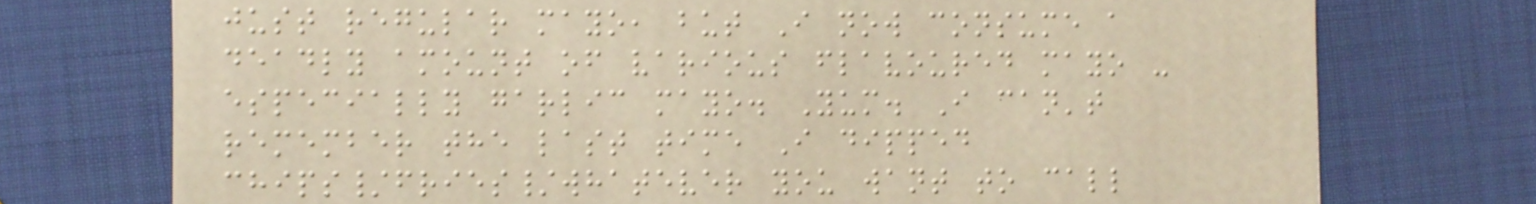just regular mayo, but I now consume a
deadly amount of various flavoured mayo -
especially garlic mayo. Yum. I can't
remember the last time I dipped
chips/fries/whatever you want to call
